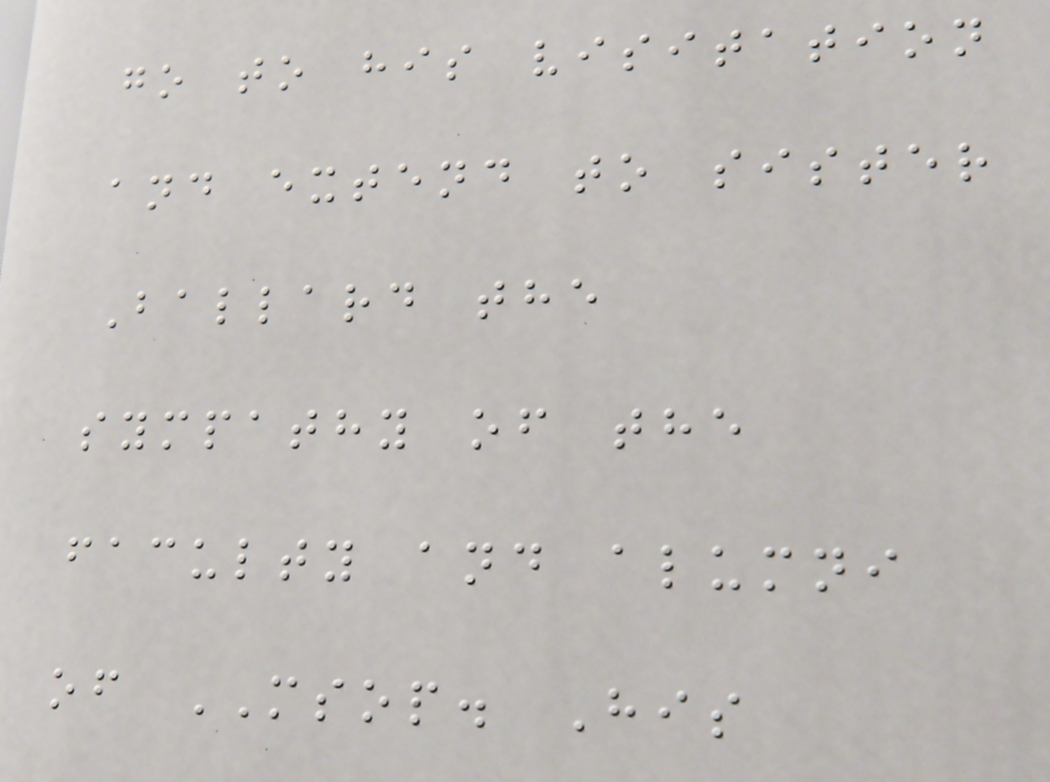go to his visitation
and extend to sister
Ballard the
sympathy of the
faculty and alumni
of MSOP. His
